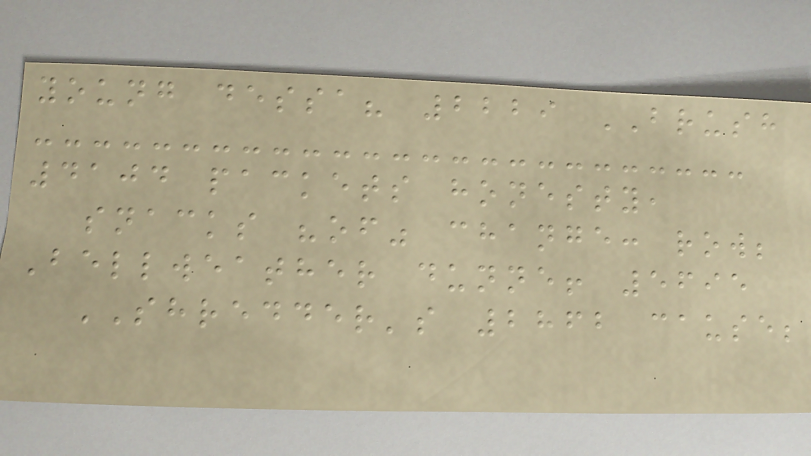young dessa? 2229 BRUSH
4104 packets honesty,
snacks "of" change: row;
Bellweather dunne! 5695
SHREDDER's 2862 cause;
